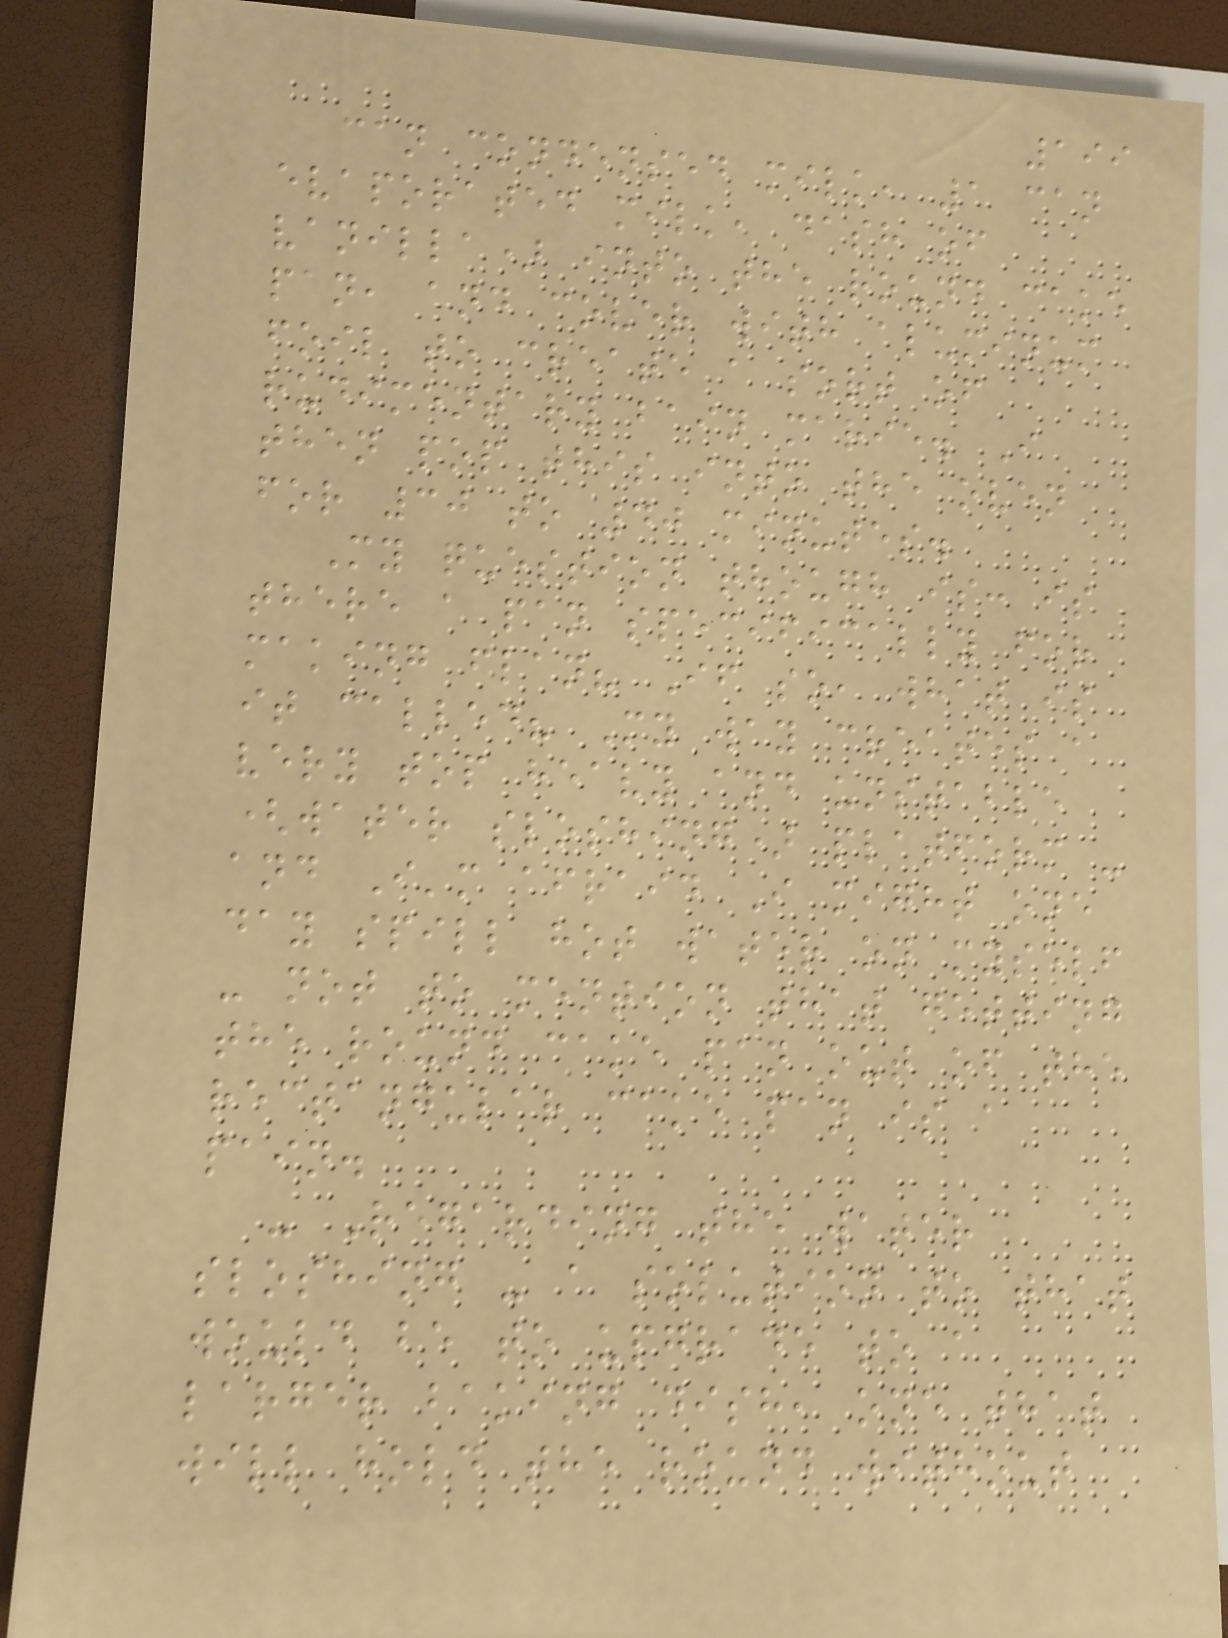199
can condensed milk, 1 can
evaporated milk, dash of
vanilla) into the round cake
pan, and cover with aluminum
foil to create a sort of
rudimentary bain marie. I
then pop this into the oven
for 30 to 40 minutes.
My question though is: is
there a pan specifically for
making flan? If so, what is
it called? My way creates a
very top heavy and unstable
(water sloshing) platform -
and I'm afraid I might one
day spill hot water on myself
- not to mention that getting
the round cake pan out of the
rectangular cake pan is a
pain.
- Regarding the water
sloshing - a solution to that
would be to upgrade to a
larger baking dish, one that
will hold the round without
